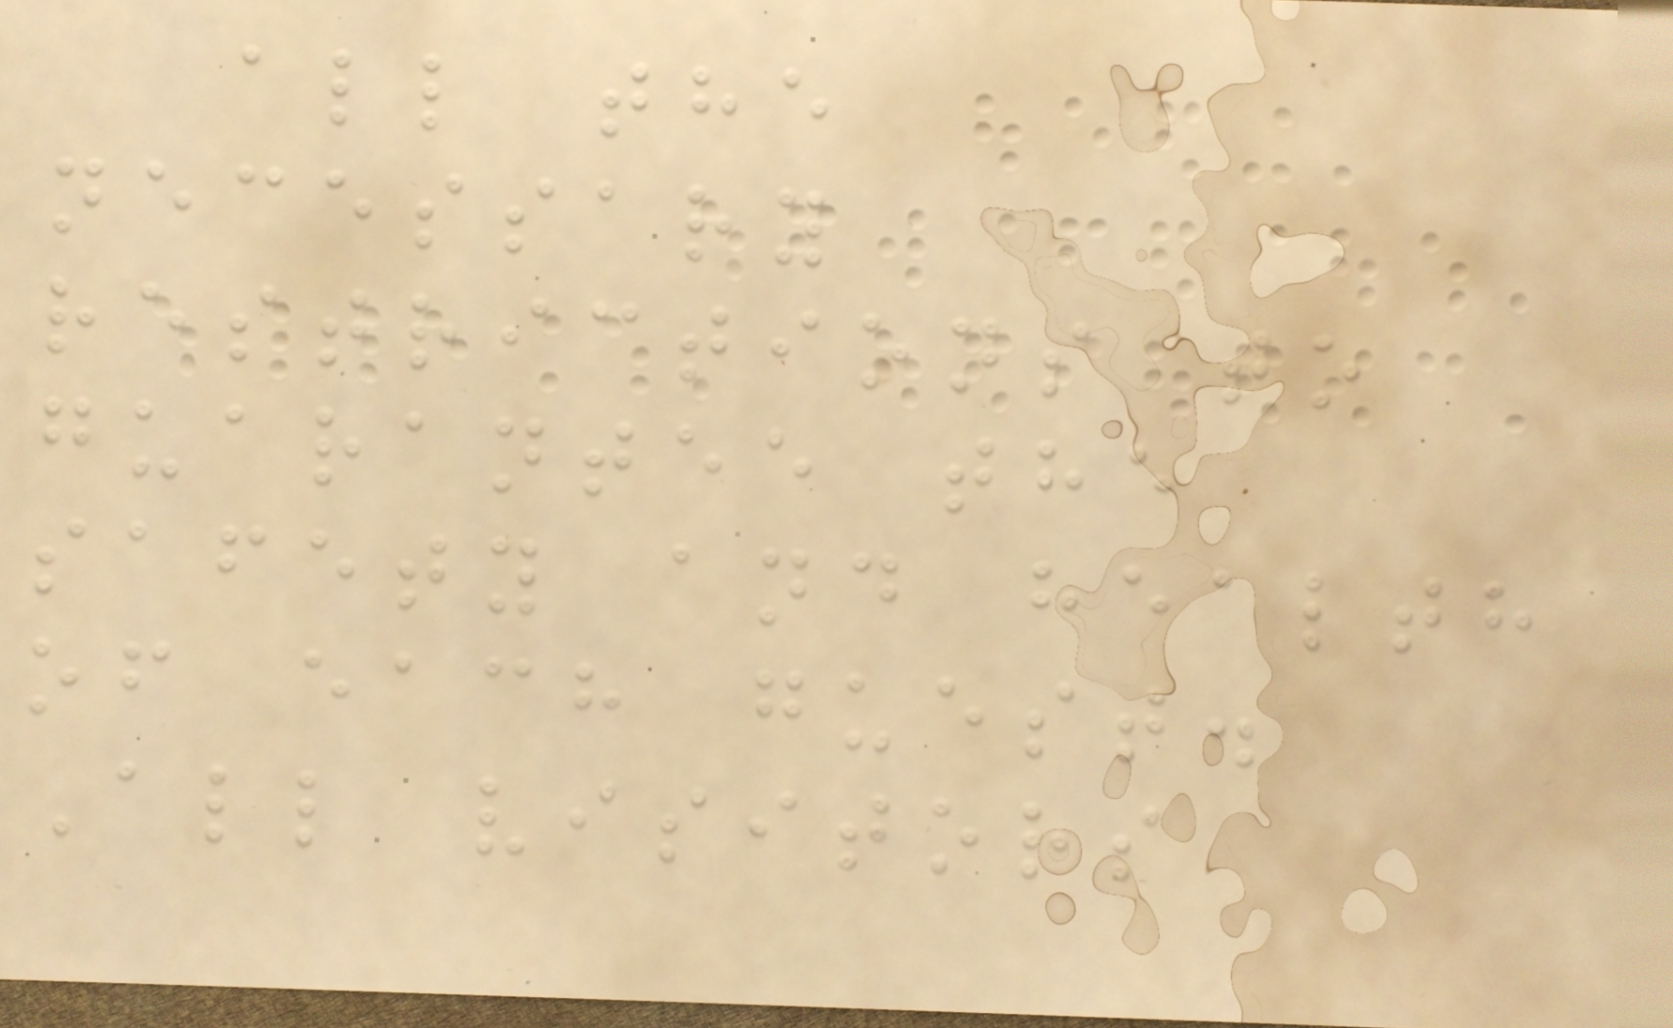all the
necessary
restrictions to
guarantee the
safety and health
of each guest.
All visitors
